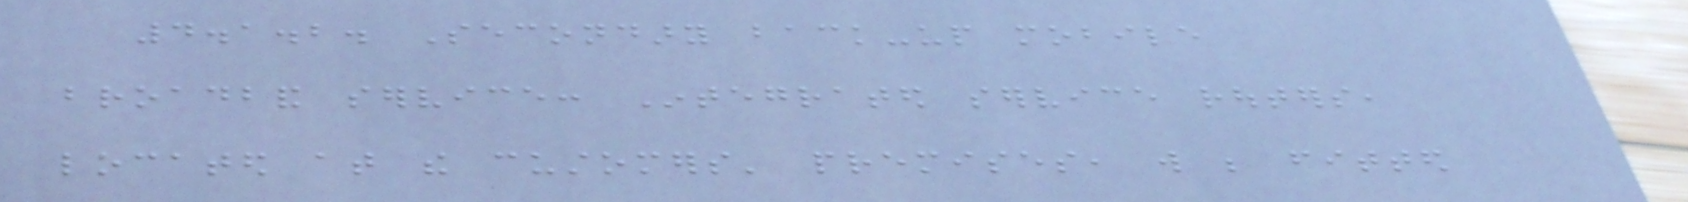4.1.2. Secondary back-up mobile
broadband service: Integrated service routers,
located at the customers' premises, will be fitted
